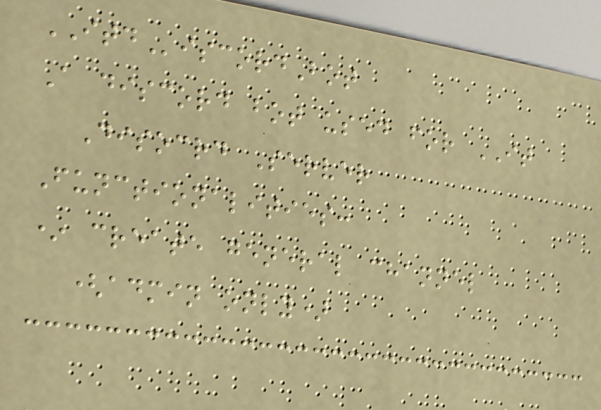ITDiscordBot
A discord bot used for IT
Disocrd Server
Functionalities:
* create general channel
(admin only)
